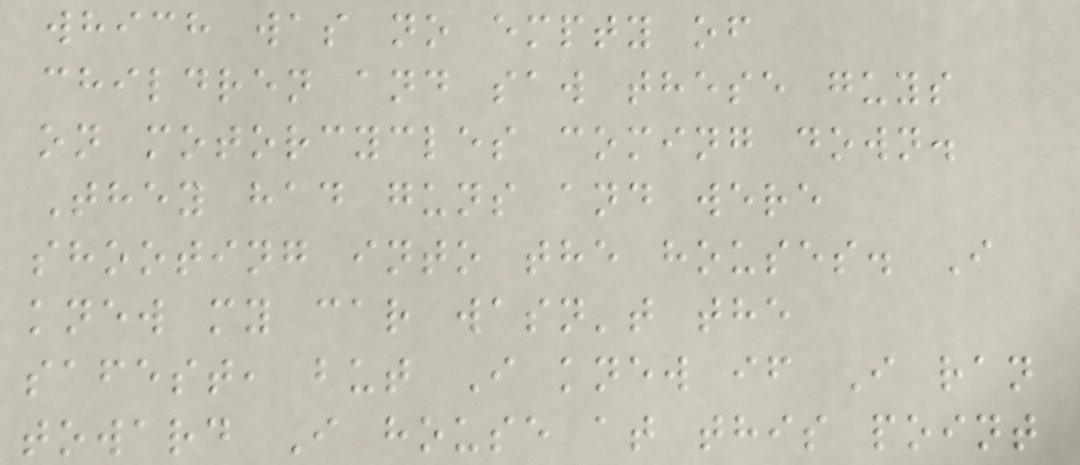which was no empty of
children and saw these guys
on motorcycles coming down.
They had guns and were
shooting into the houses. I
knew my car wasn't the
safest, but I knew if I ran
toward I house at this point
